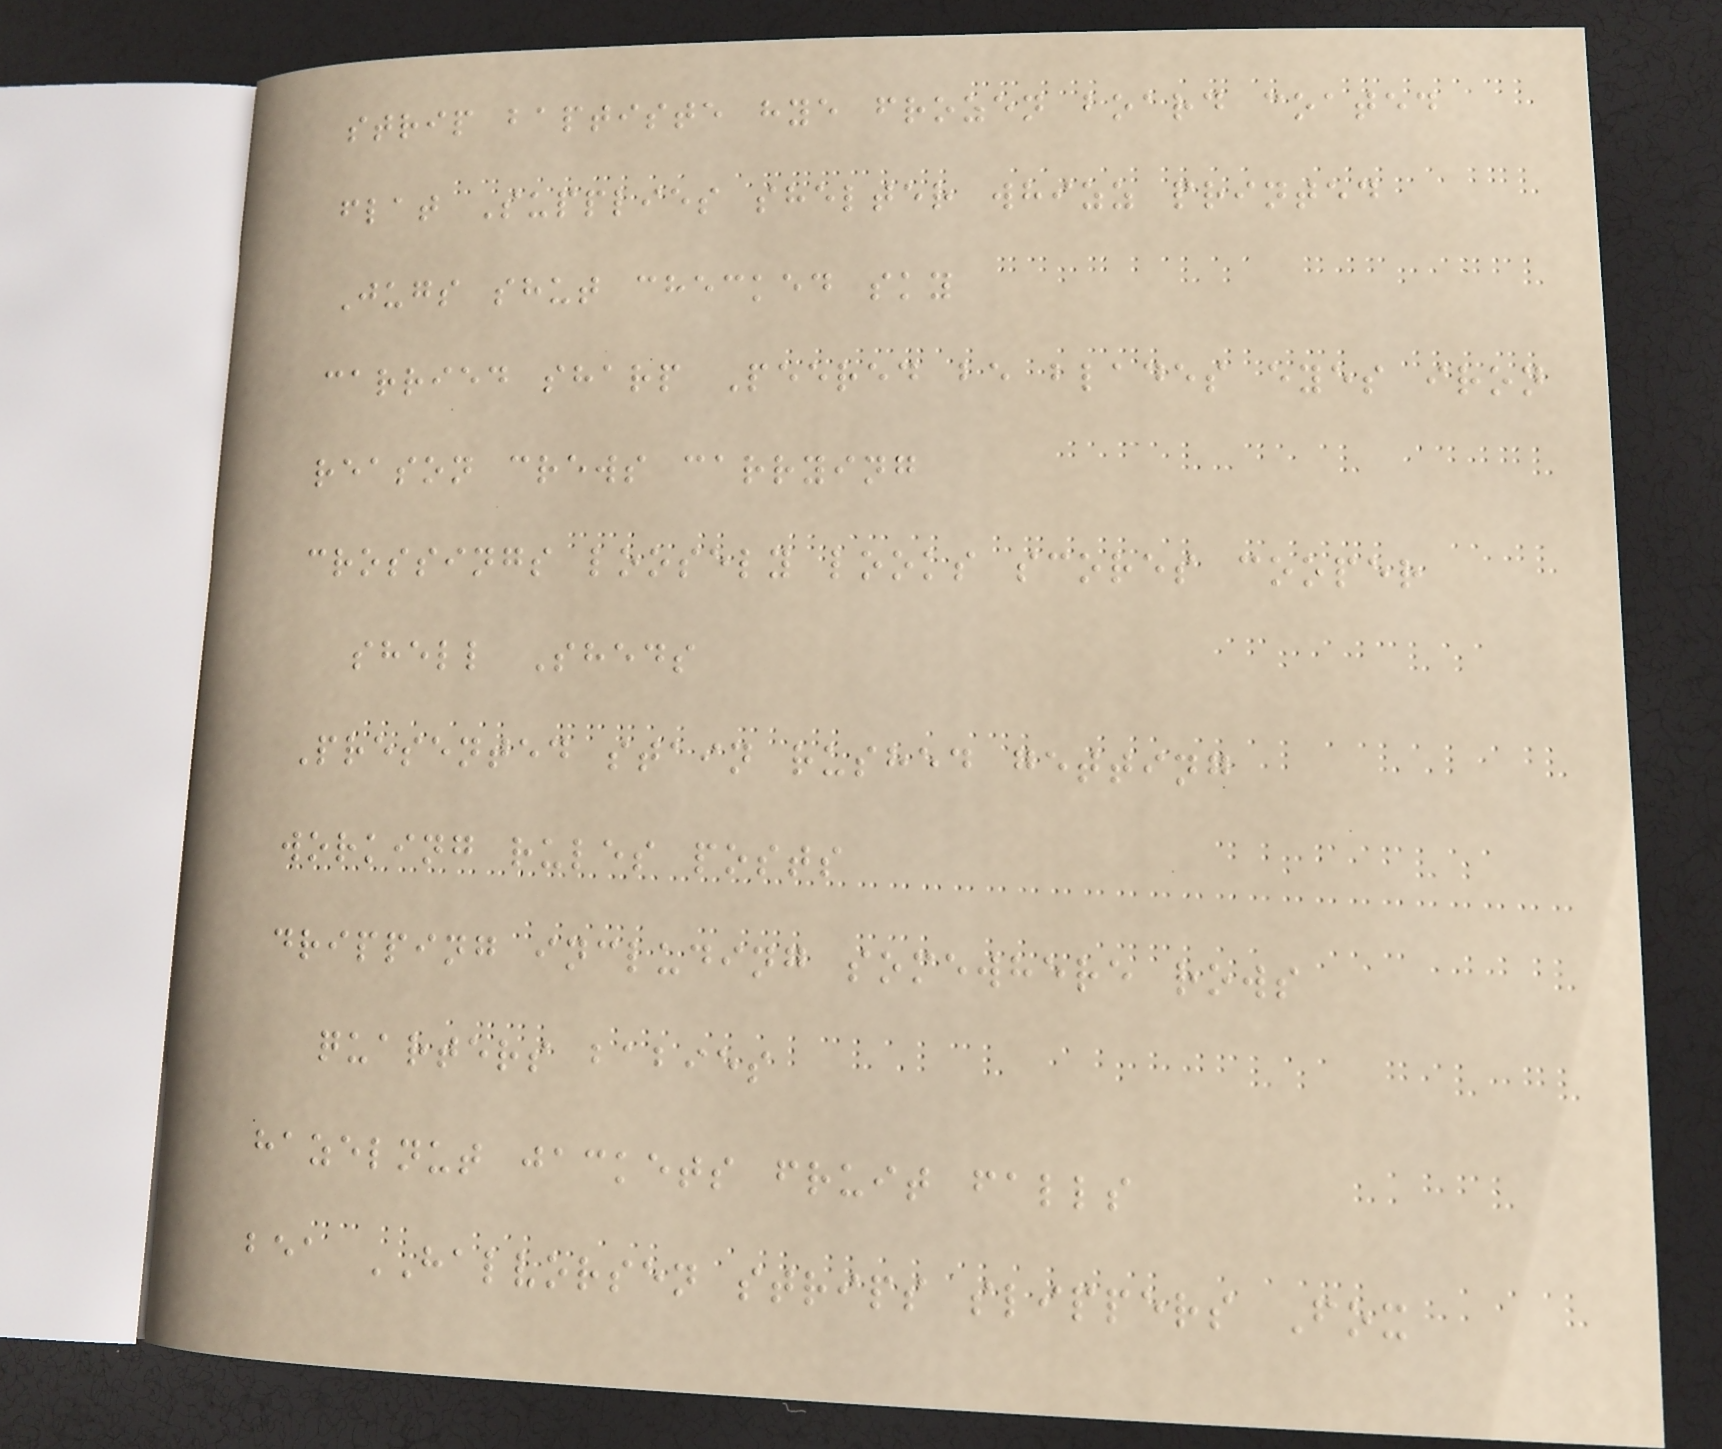strip baptiste hye frozen board coated
flat Supplies shelter whizz printed
Jugs shut checked sky
carried sharp Peered be blades eyes iron
reason crews carrying
crossings loosely looks scores cooper
shell Sheds
Presented stain rushed getting
working rules posts
dripping including somewhere rows
quarters babies
hazelnut jackets fruit falls
bea HALVORSEN strips slippers Fox
